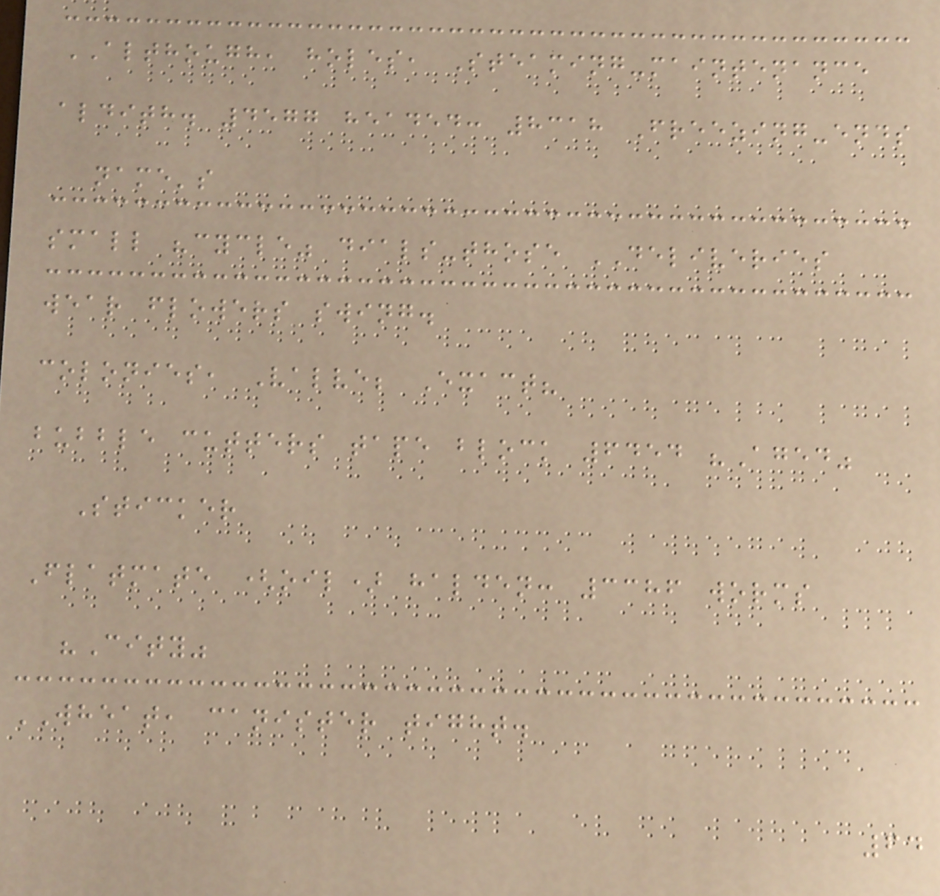ALTHOUGH, holes, Steaming-maintenance
aldith. 4577 headed: 8318 Freezing-ends
name's
small "cycle" dials-those DELIVERIES
wear flowers swing.
colonies, Valve; Exact?
bubble cutters tape block 6454 "Aged"
Sticker
Flatmate (oil) halden: 3386 worms
"City"
WHEAT, canister tight.
64
